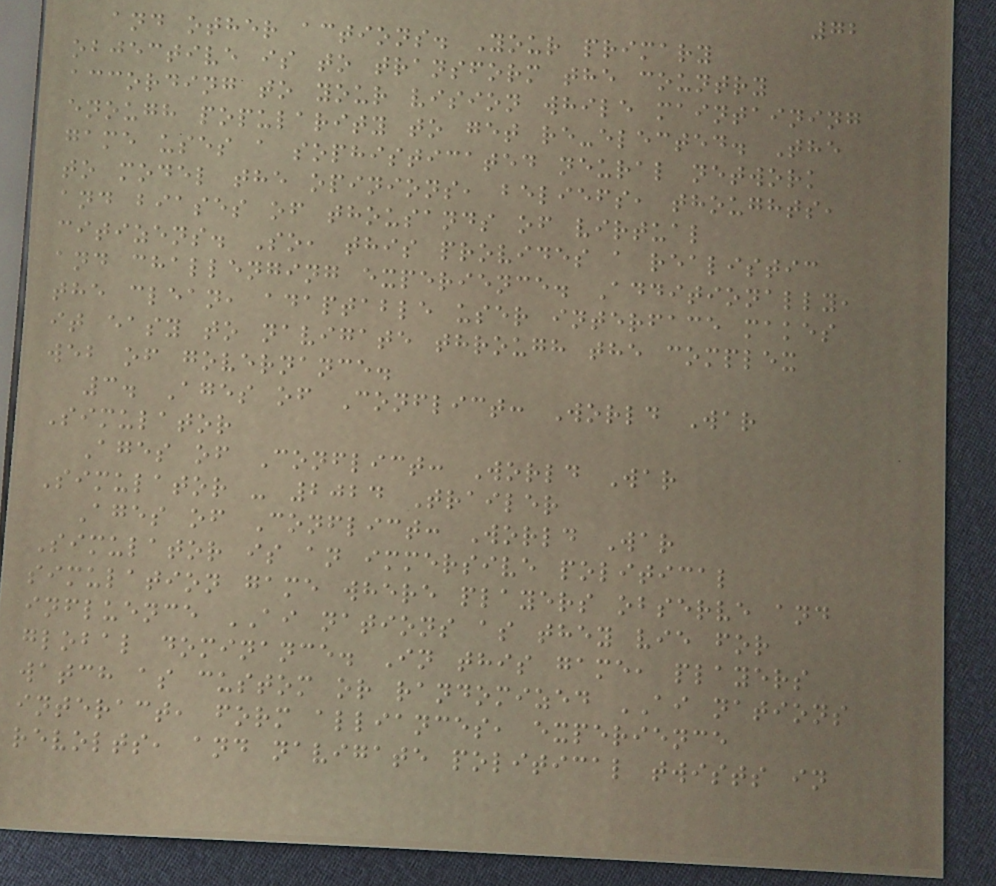72
and other actions. Your primary
objective is to transform the country
according to your vision while maintaining
enough popularity to get re-elected. The
game uses a sophisticated neural network
to model the opinions, beliefs, thoughts,
and biases of thousands of virtual
citizens. So, this provides a realistic
and challenging experience. Additionally,
the clean, adaptable user interface makes
it easy to navigate through the complex
web of governance.
3. Ages of Conflict: World War
Simulator
Ages of Conflict: World War
Simulator - 2024 Trailer
Ages of Conflict: World War
Simulator is an immersive political
simulation game where players observe and
influence AI nations as they vie for
global dominance. In this game, players
watch as custom or randomized AI nations
interact, form alliances, experience
revolts, and navigate political twists in
